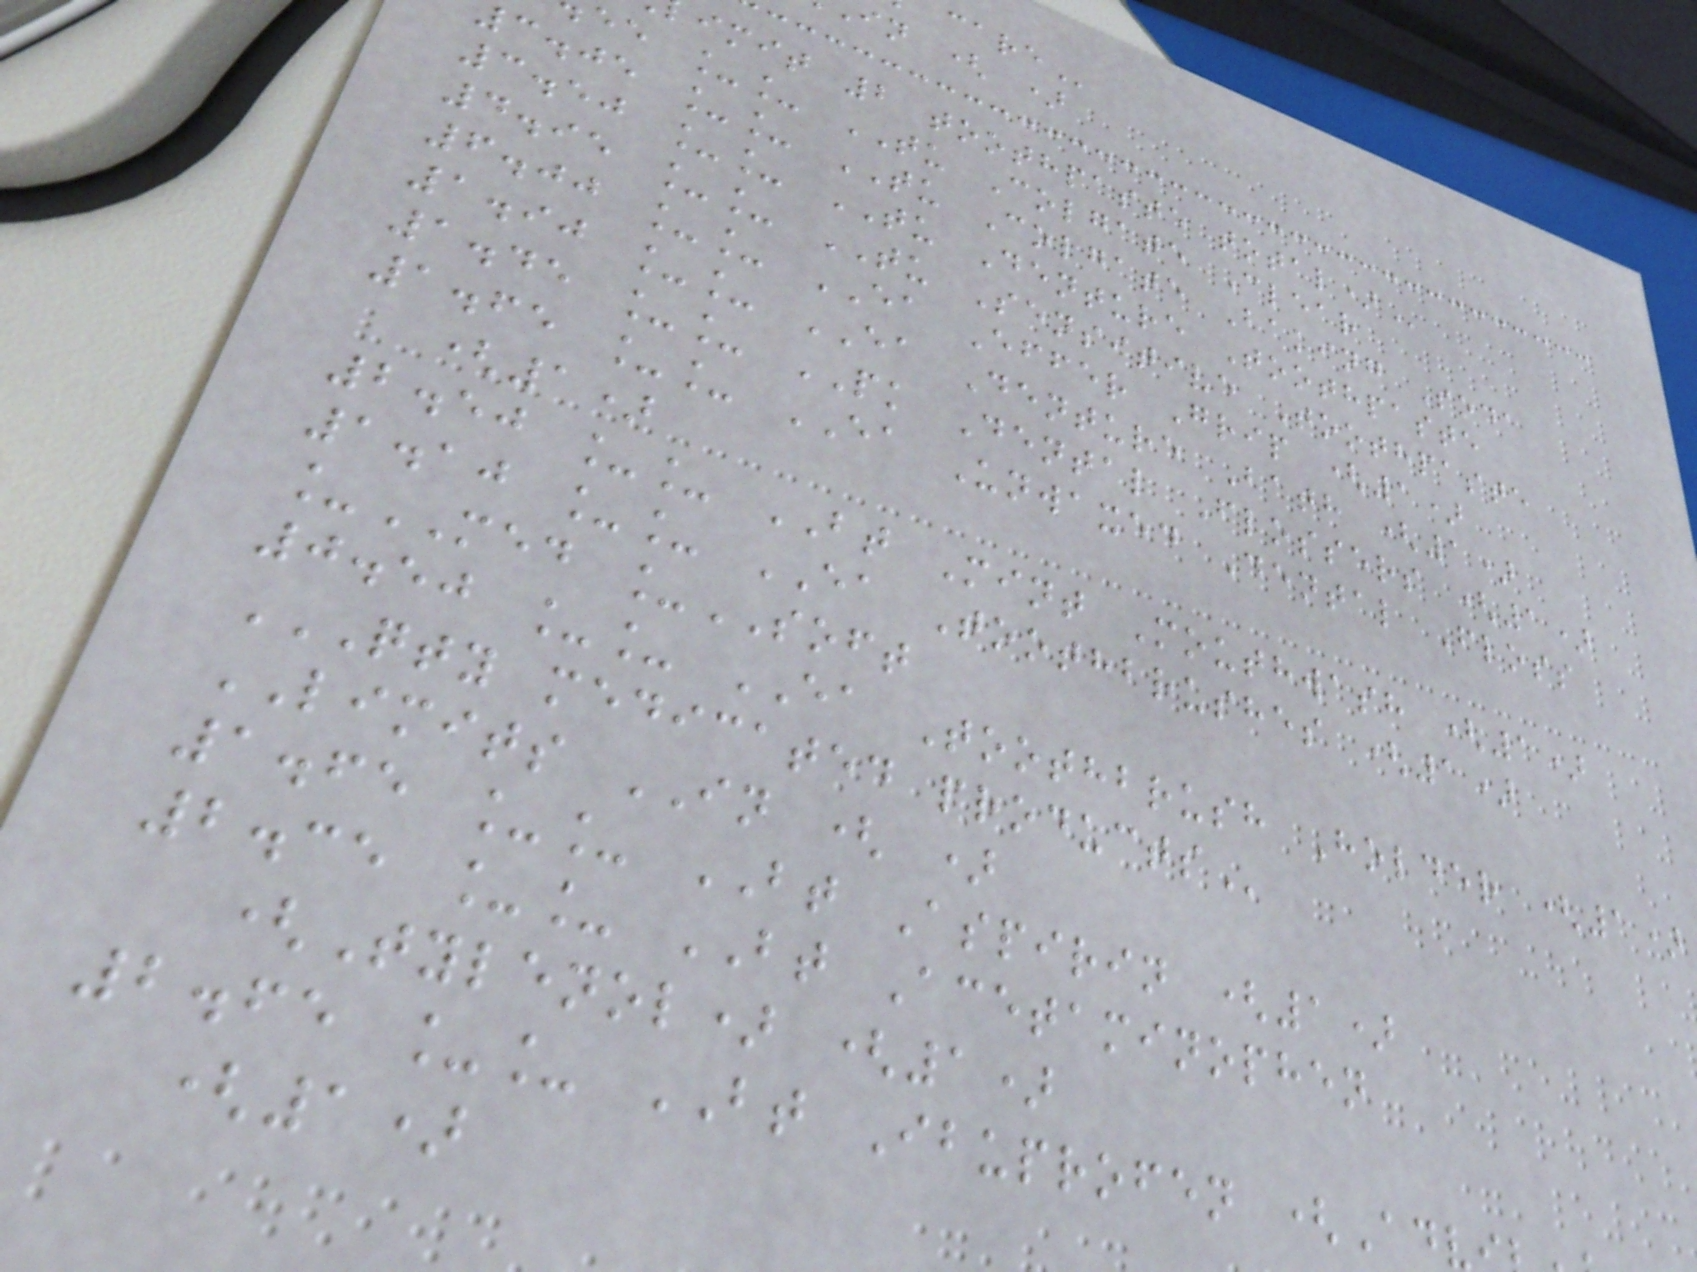in ( )
imit 2 toothpaste
ee __ TU Colgate Clear
c.je __ TU Colgate Baking Soda
3.50 __ TU Denture Toothpaste
4.95 __ TU Sensitive Toothpaste
6.00 __ EA Effer Grip (1)
1.90 __ EA Denture Bath (1)
1.45 __ PK Dental Flossers (1)
1.65 __ EA Unwaxed Dental Floss
(1)
2.50 __ BT Mint Mouthwash (1)
1.10 __ EA Toothbrushes (1)
_MED _SOFT
0.50 __ EA Toothbrush Holder (1)
QTY MEDICATED PRODUCTS
LIMITS IN ( )
1.65 __ BT Aspirin (1)
2.35 __ BT Acetaminophen
(Tylenol) (1)
2.65 __ BT Ibuprofen (Adv
(1)
